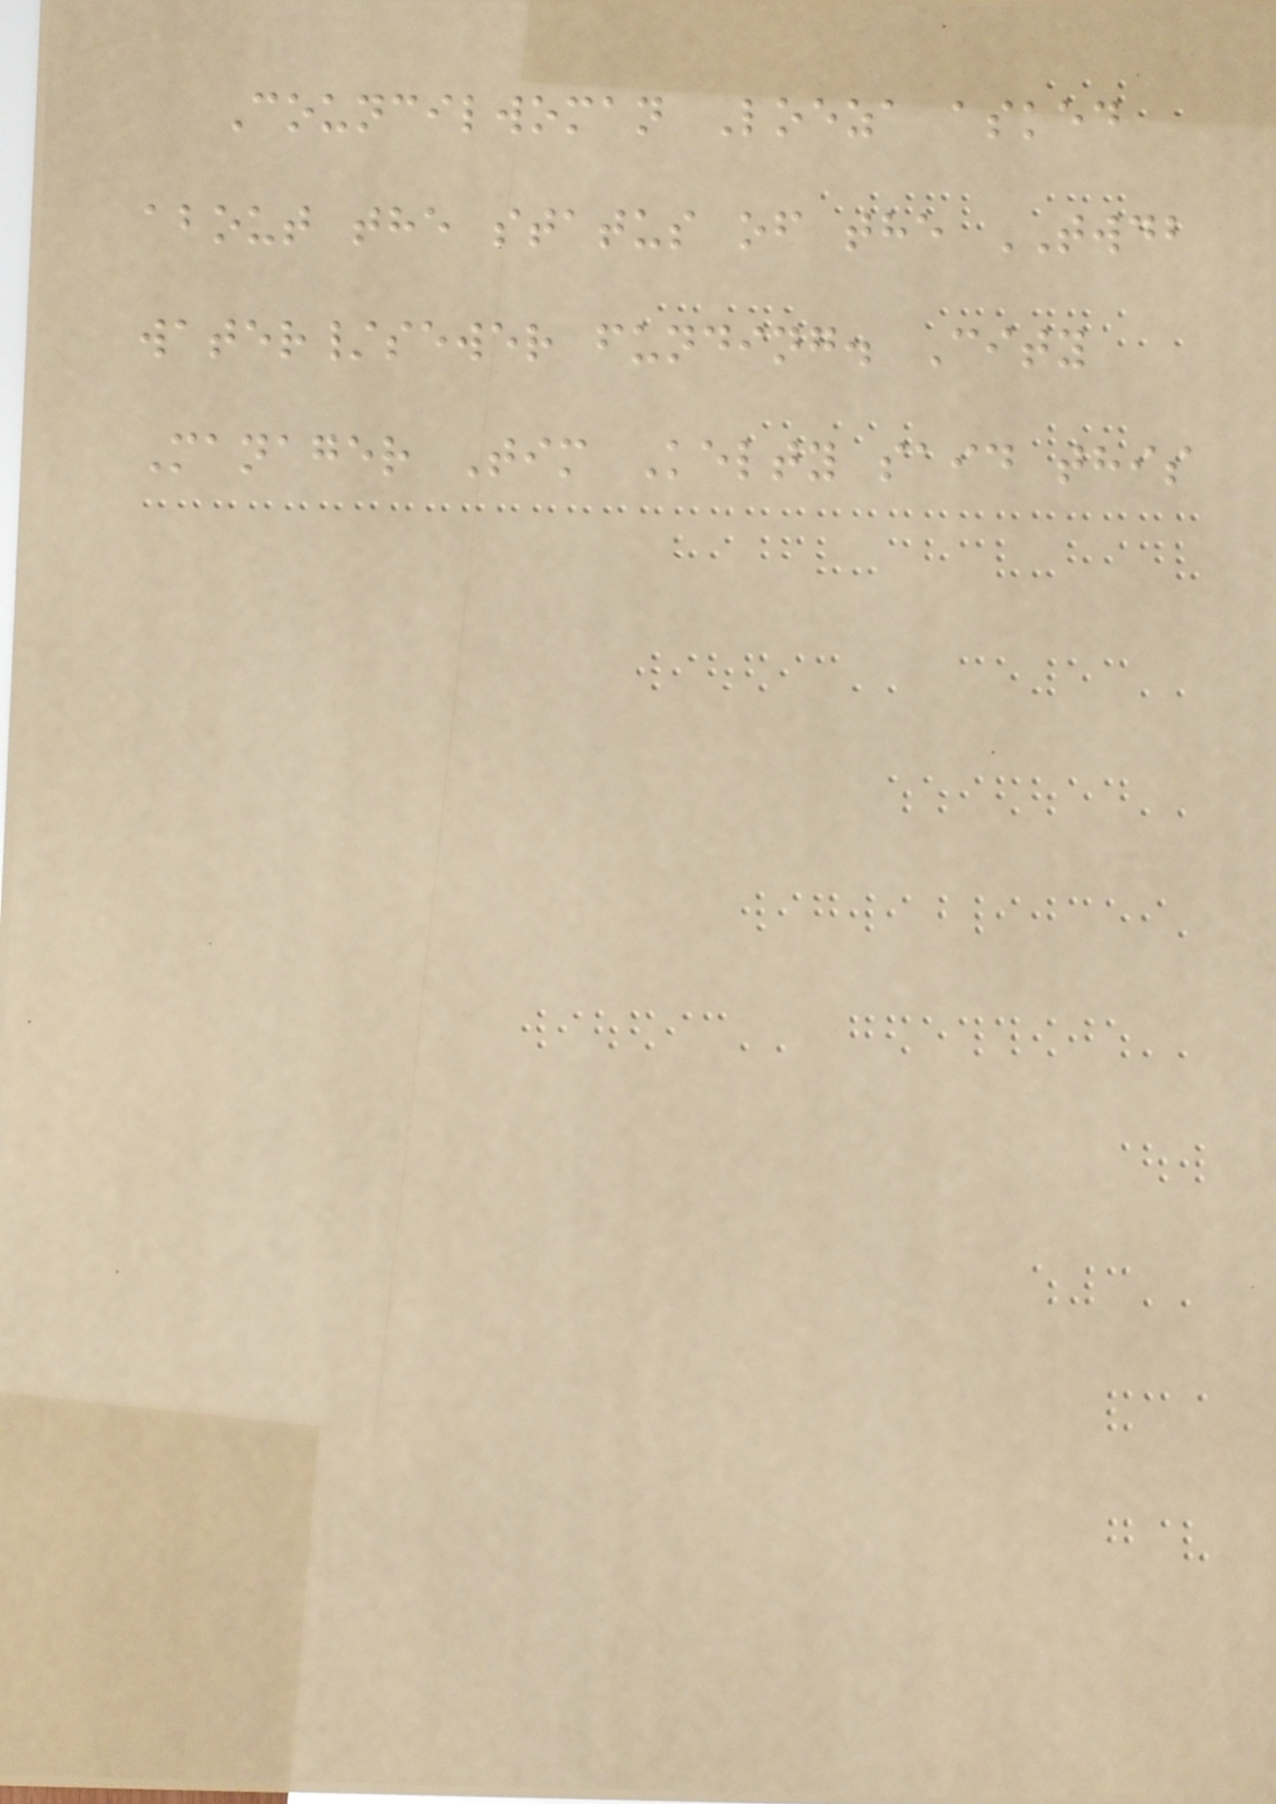Councilwoman Loeza asked
about the status of the TWDB
water/sewer funding. City
Manager Tim Kelty said this
